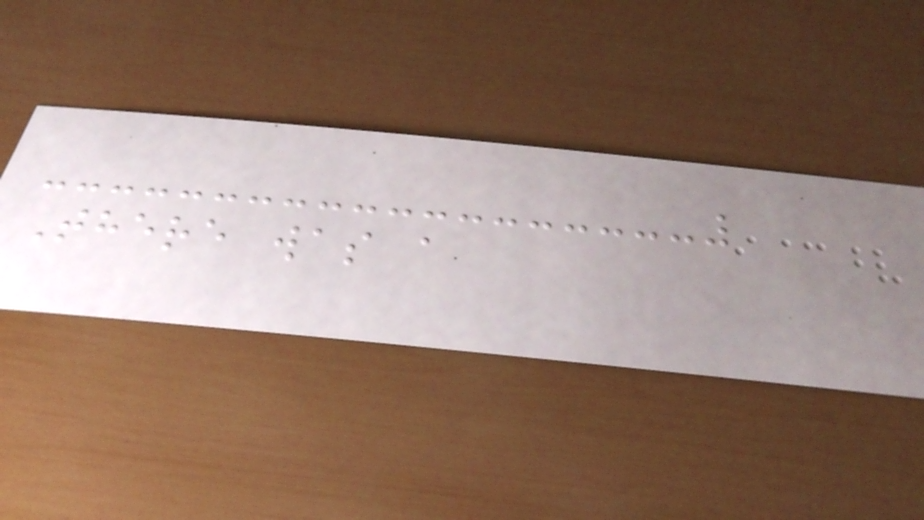There was a
